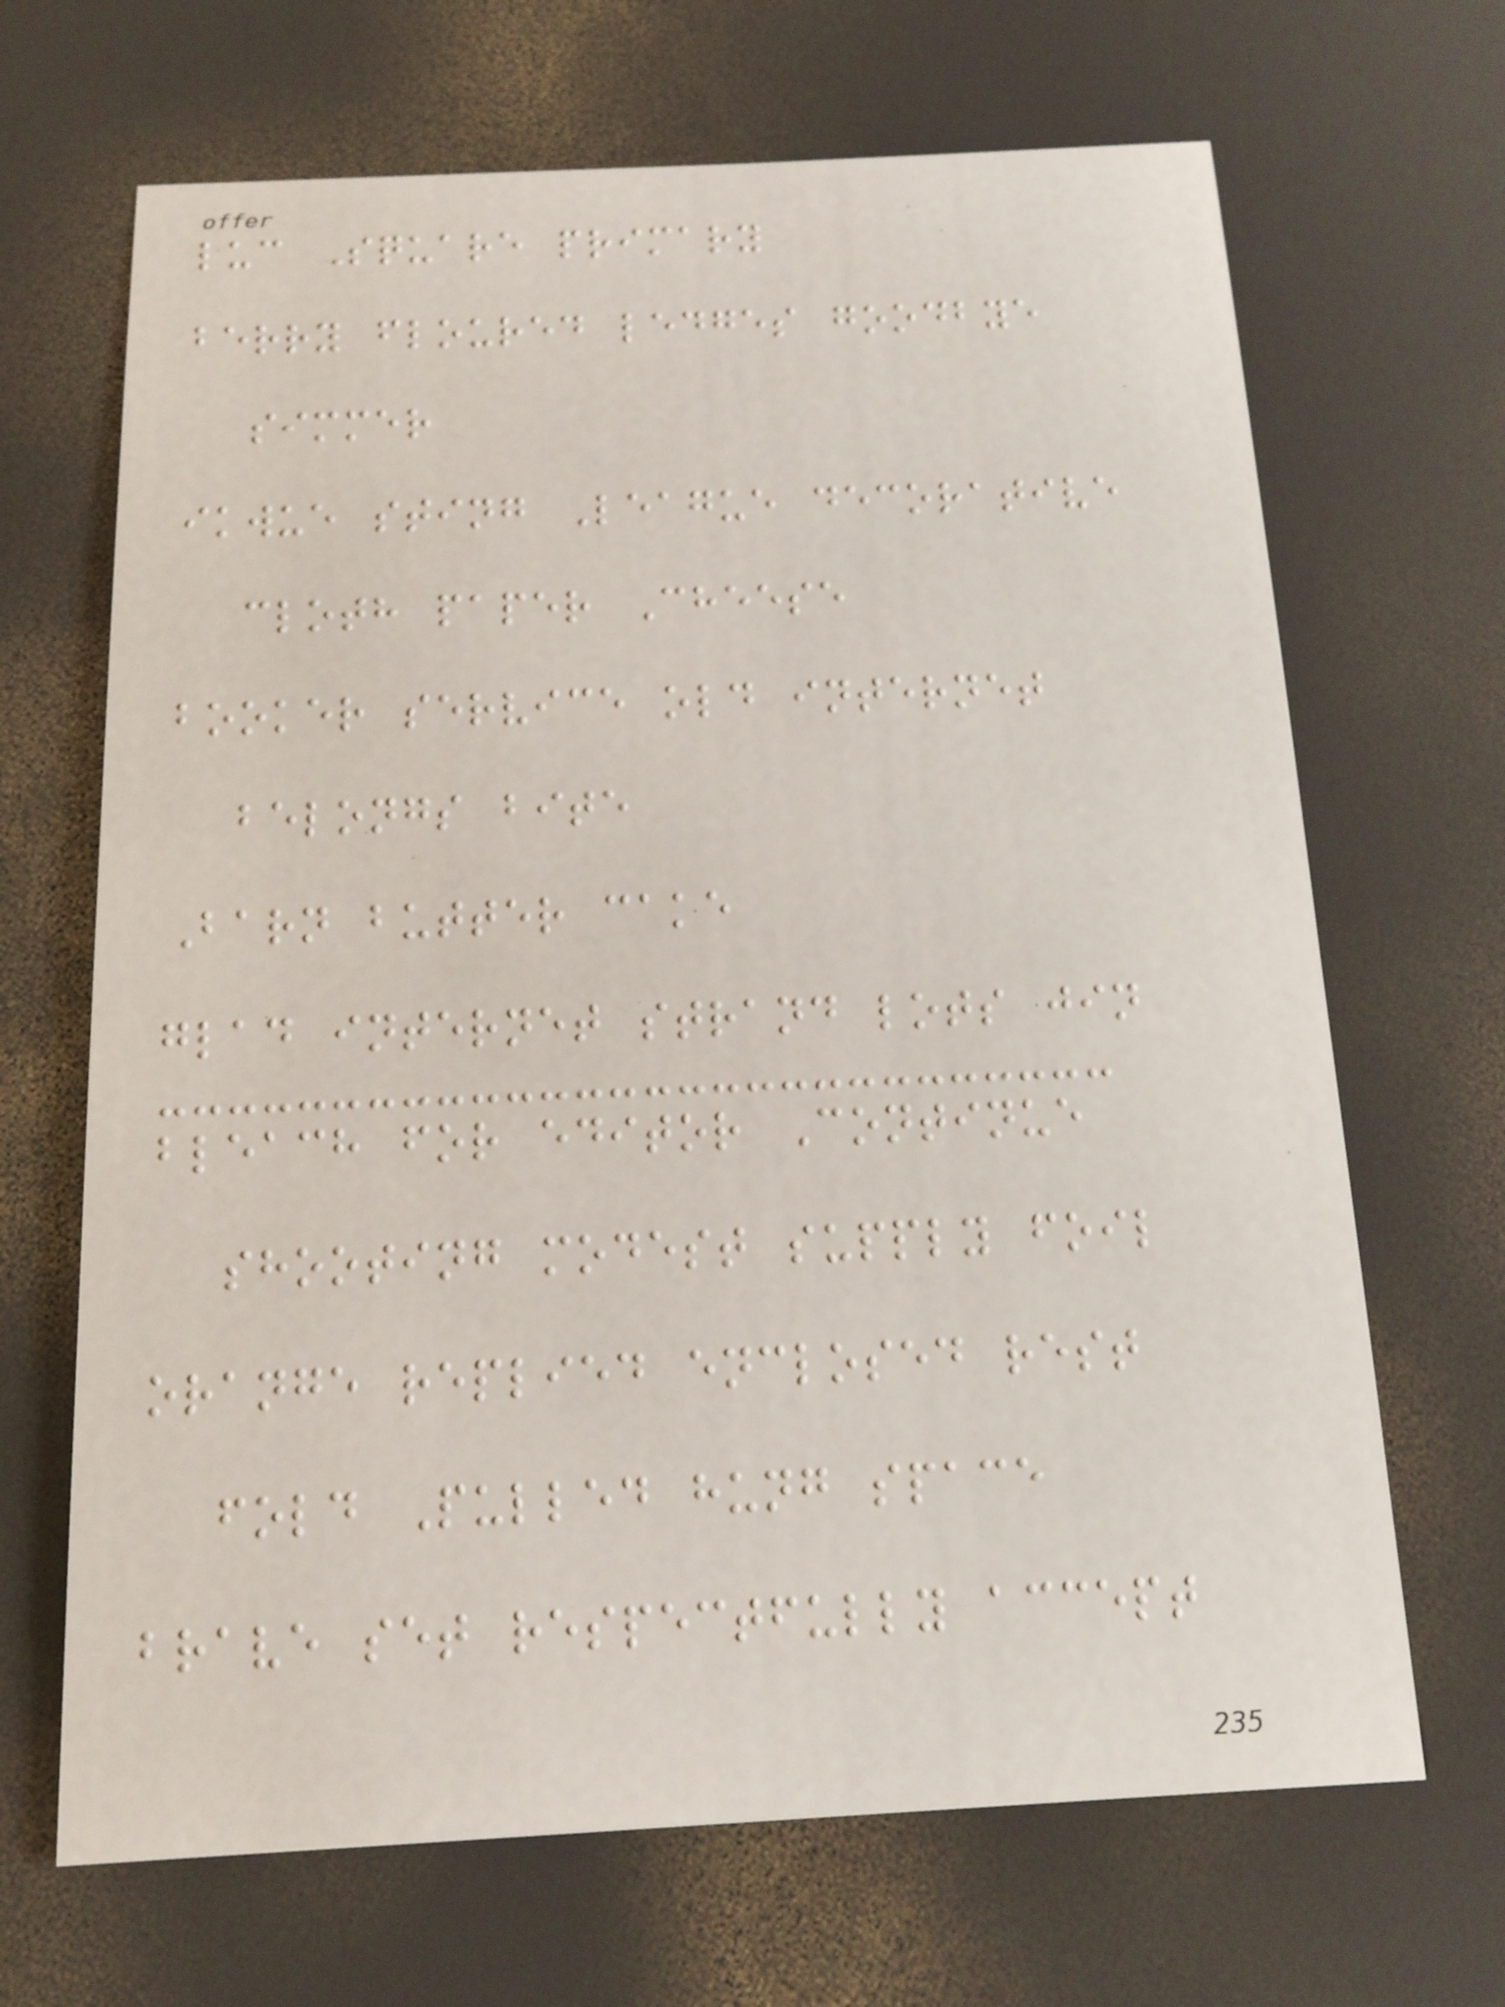luc Square primary
berry floured ledges goodbye
simmer
ikwue sting League decorative
cloth paper Cheese
booker service old internet
belongs bite
Barn butter cake
glad internet strand lots jin
bleach for editor Continue
shooting modest supply foil
orange replied enclosed rest
fold Pulled hung space
brave set respectfully accept
